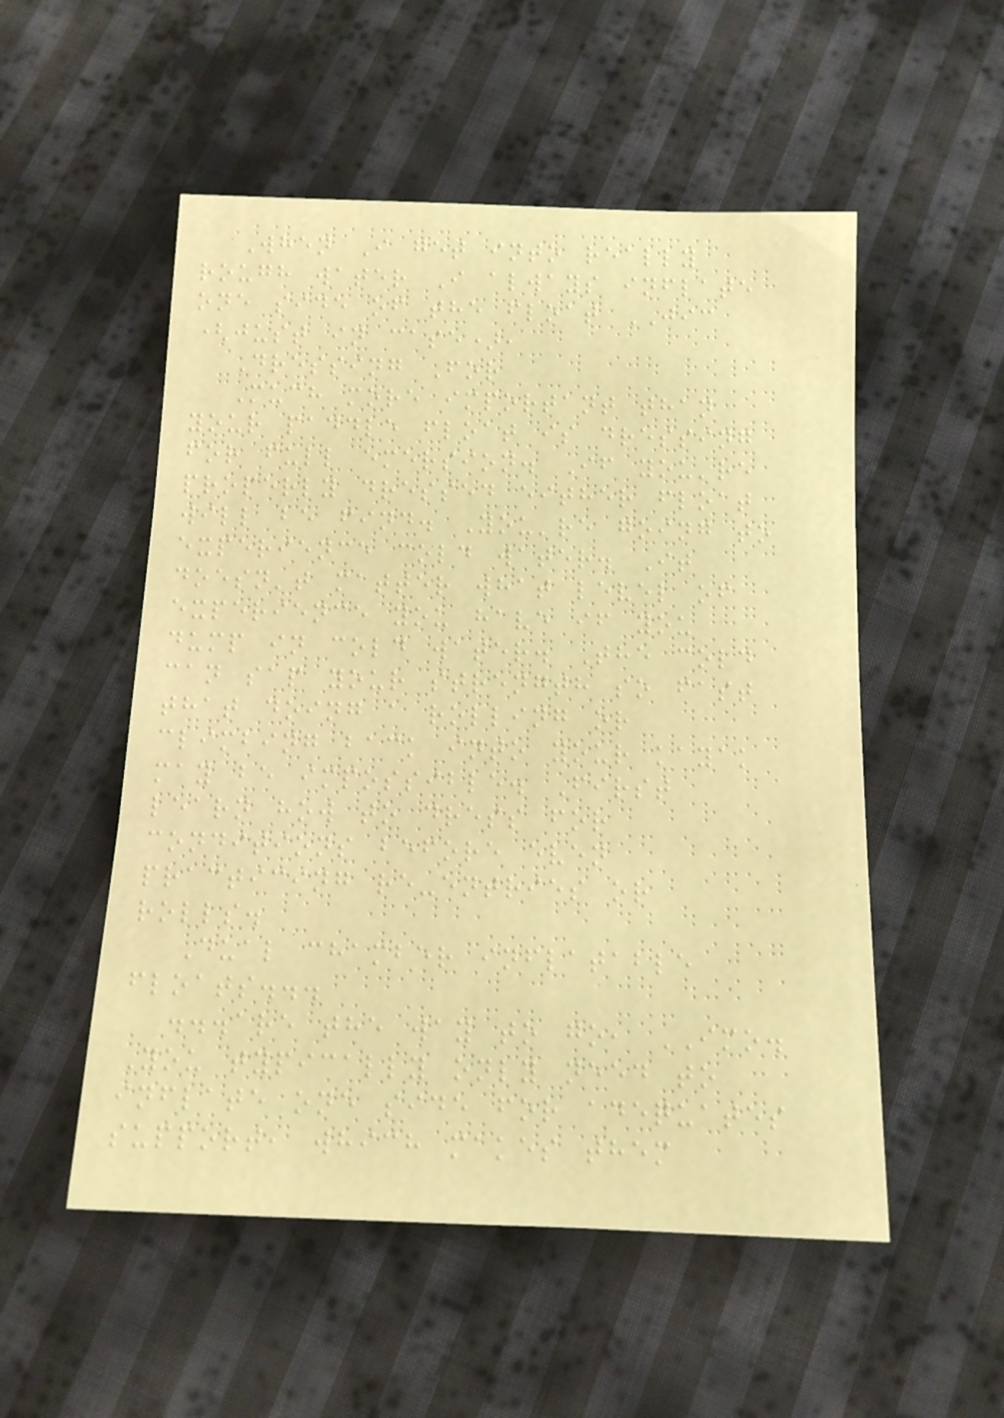When I get into really
rough water I always inflate
one side of the float JIC
(just in case),
Dressing For
Much more important than
your paddle float is dressing
for full emersion. If you're
properly dressed either float
will be find. You're going to
experience cold water. It
doesn't matter what level of
experience you have if you
dump in cold water. The cold
can sap your strength so fast
that doing a rolling or
climbing back into your kayak
may be impossible. First
learn how to dress for
conditions before even
practicing re-entries or
rolls.
Dual chamber inflatable
floats...
...are the way to go, IMO.
You typically only need to
inflate one side for adequates
support, which makes them
